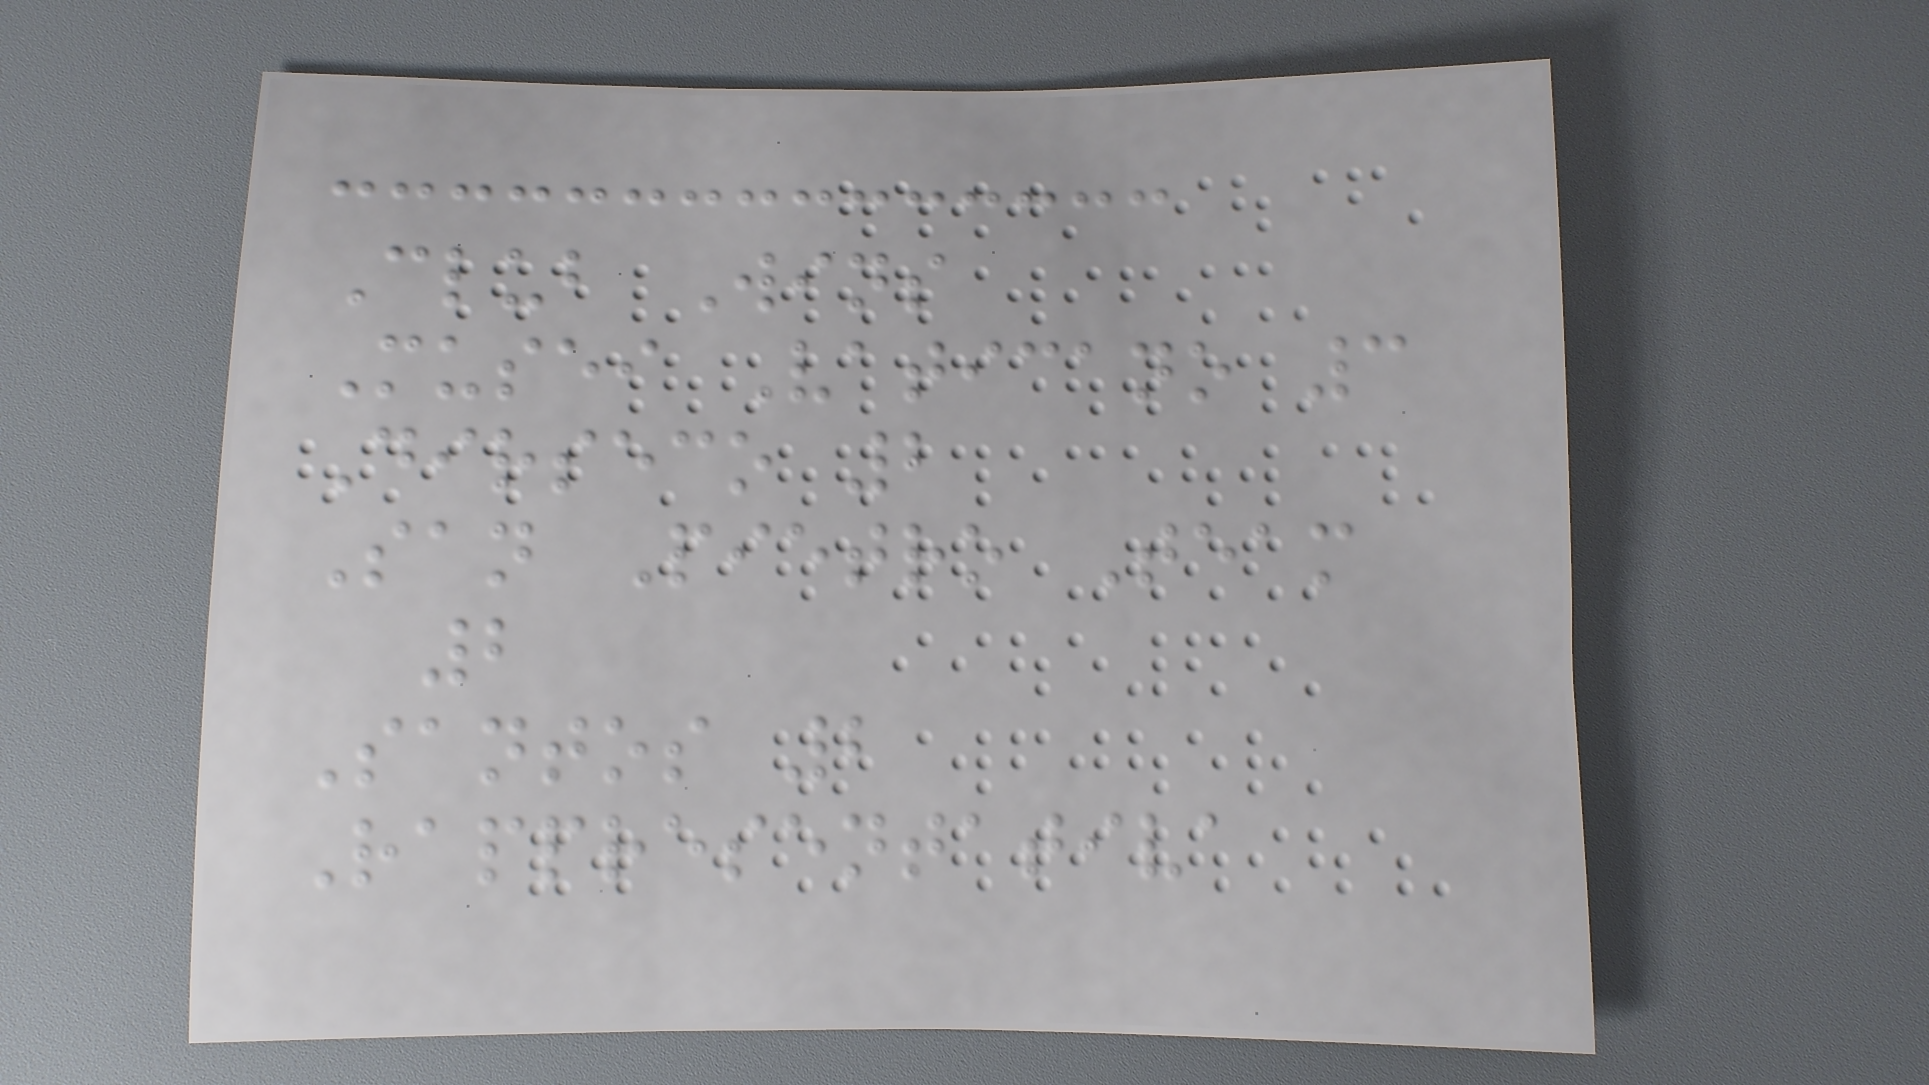Club Wins
Musei Vaticano 3
Dirseco 2
San Pietro Team
2
Santos 2
Rappresentativa
